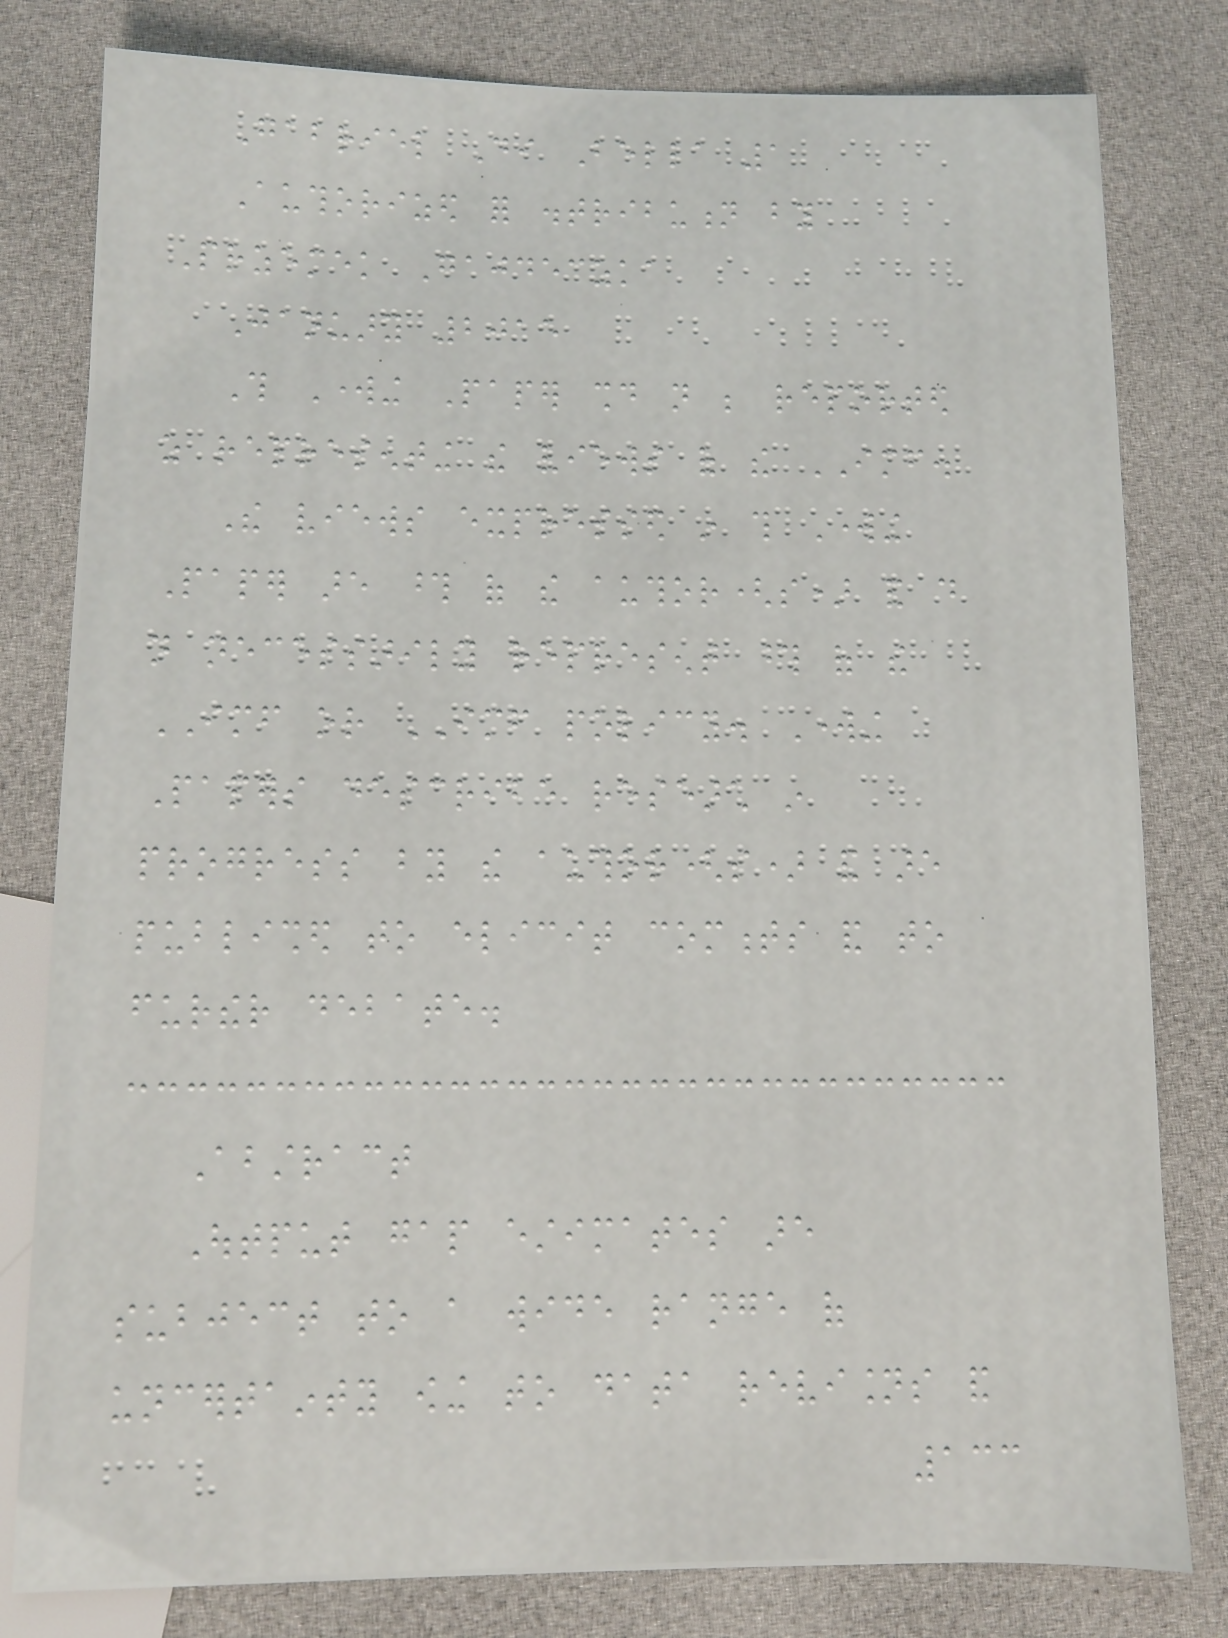Gabriel Di Bella 1
Authorized for distribution by
Przemek Gajdeczka
January 2015
This Working Paper should not be reported
as representing the views of the IMF.
The views expressed in this Working
Paper are those of the author(s) and do
not necessarily represent those of the
IMF or IMF policy. Working
Papers describe research in
progress by the author(s) and are
published to elicit comments and to
further debate.
Abstract
Output gap estimates are
subject to a wide range of
uncertainty owing to data revisions and
133
